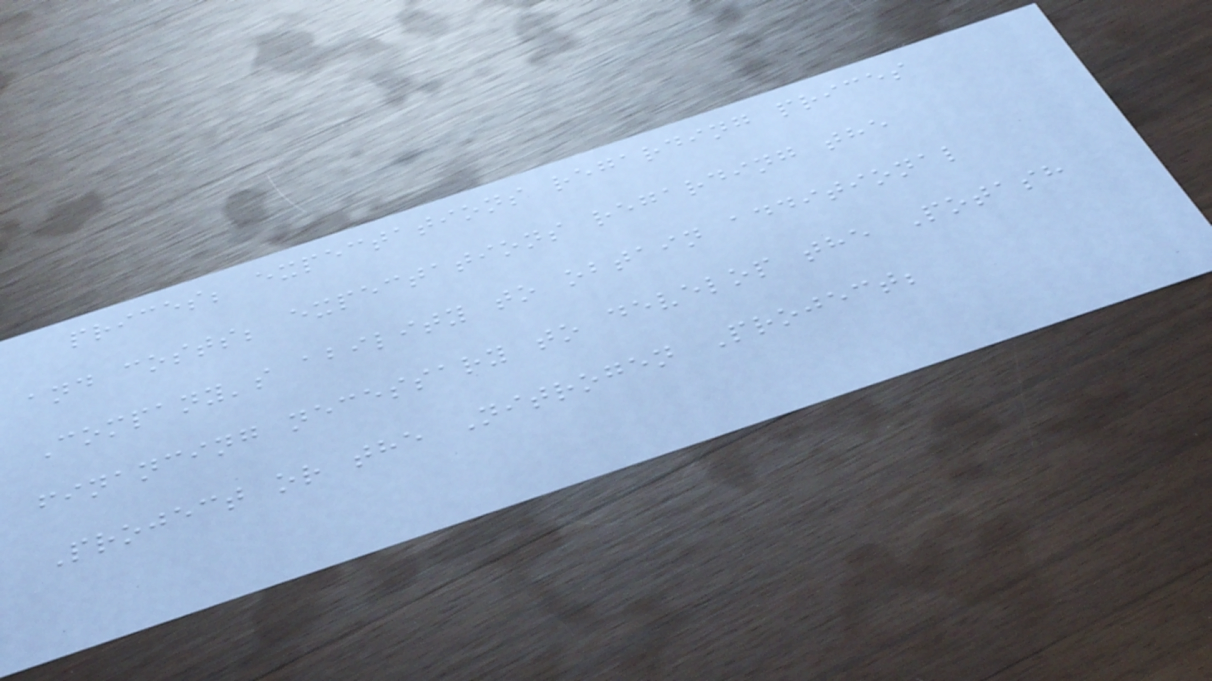prices; expectations regarding prices
and costs; expectations regarding the
Company's ability to obtain additional
financing necessary to develop the Potash
Project or the Nitrogen Project;
